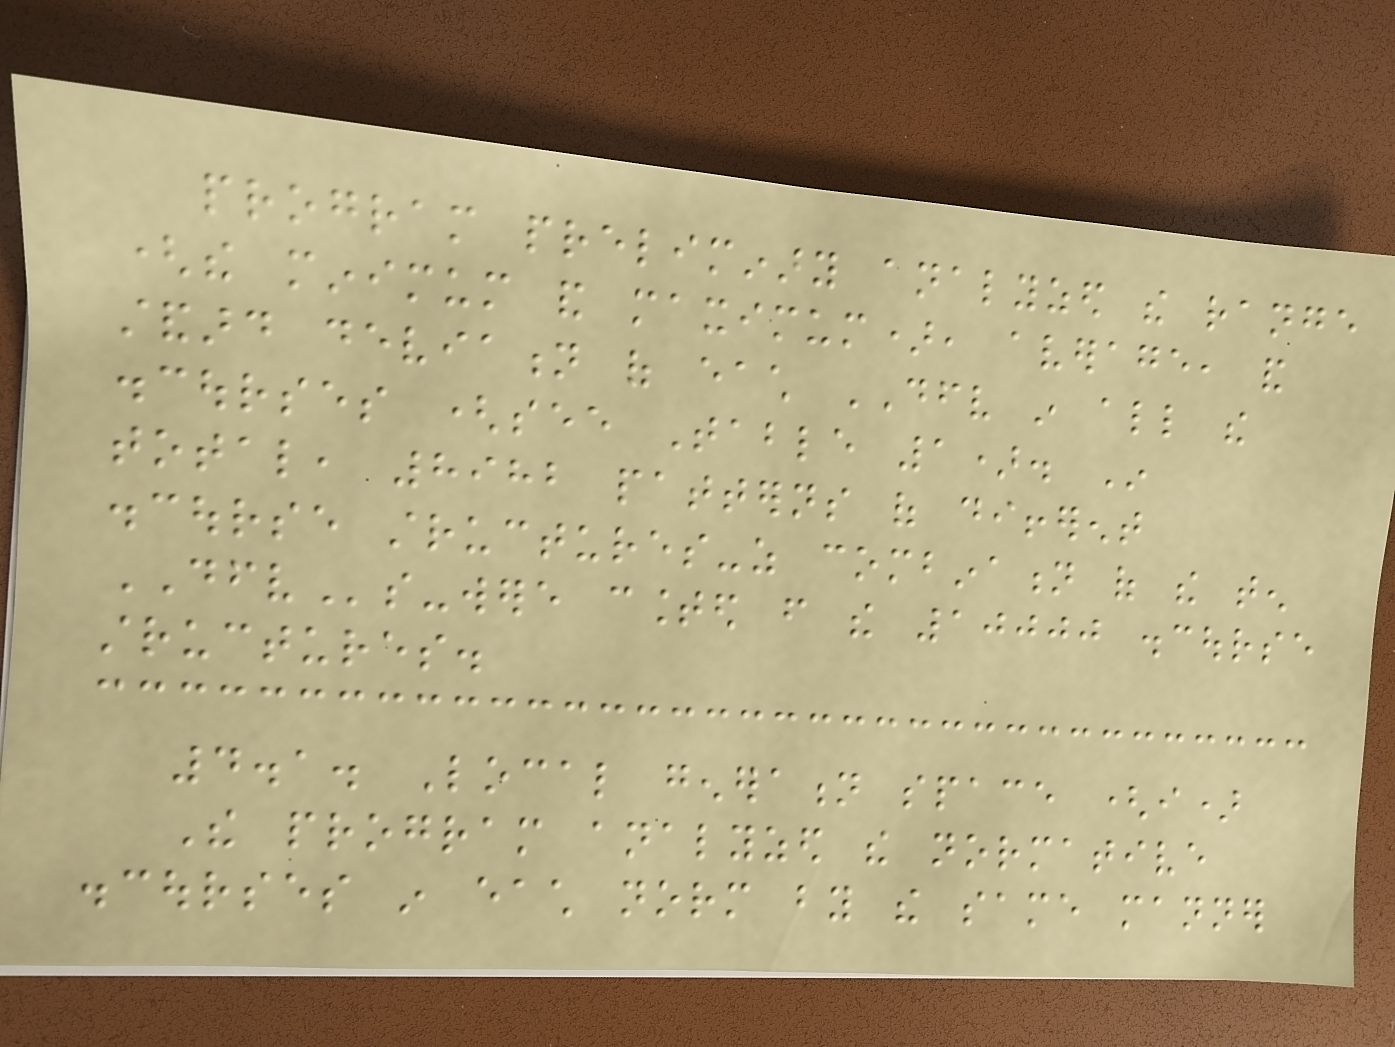program preliminary analyzed the range
(the minimum and maximum), average, and
standard deviation of each DFV in all the
discourses (see Table 1). In
total, 8982 patterns of different
discourse structures-as combination of the ten
DFVs-were counted from the 10000 discourse
structures.
4.1. Local generation space (i)
The program analyzed the normative
discourses in each norm by the same manner
